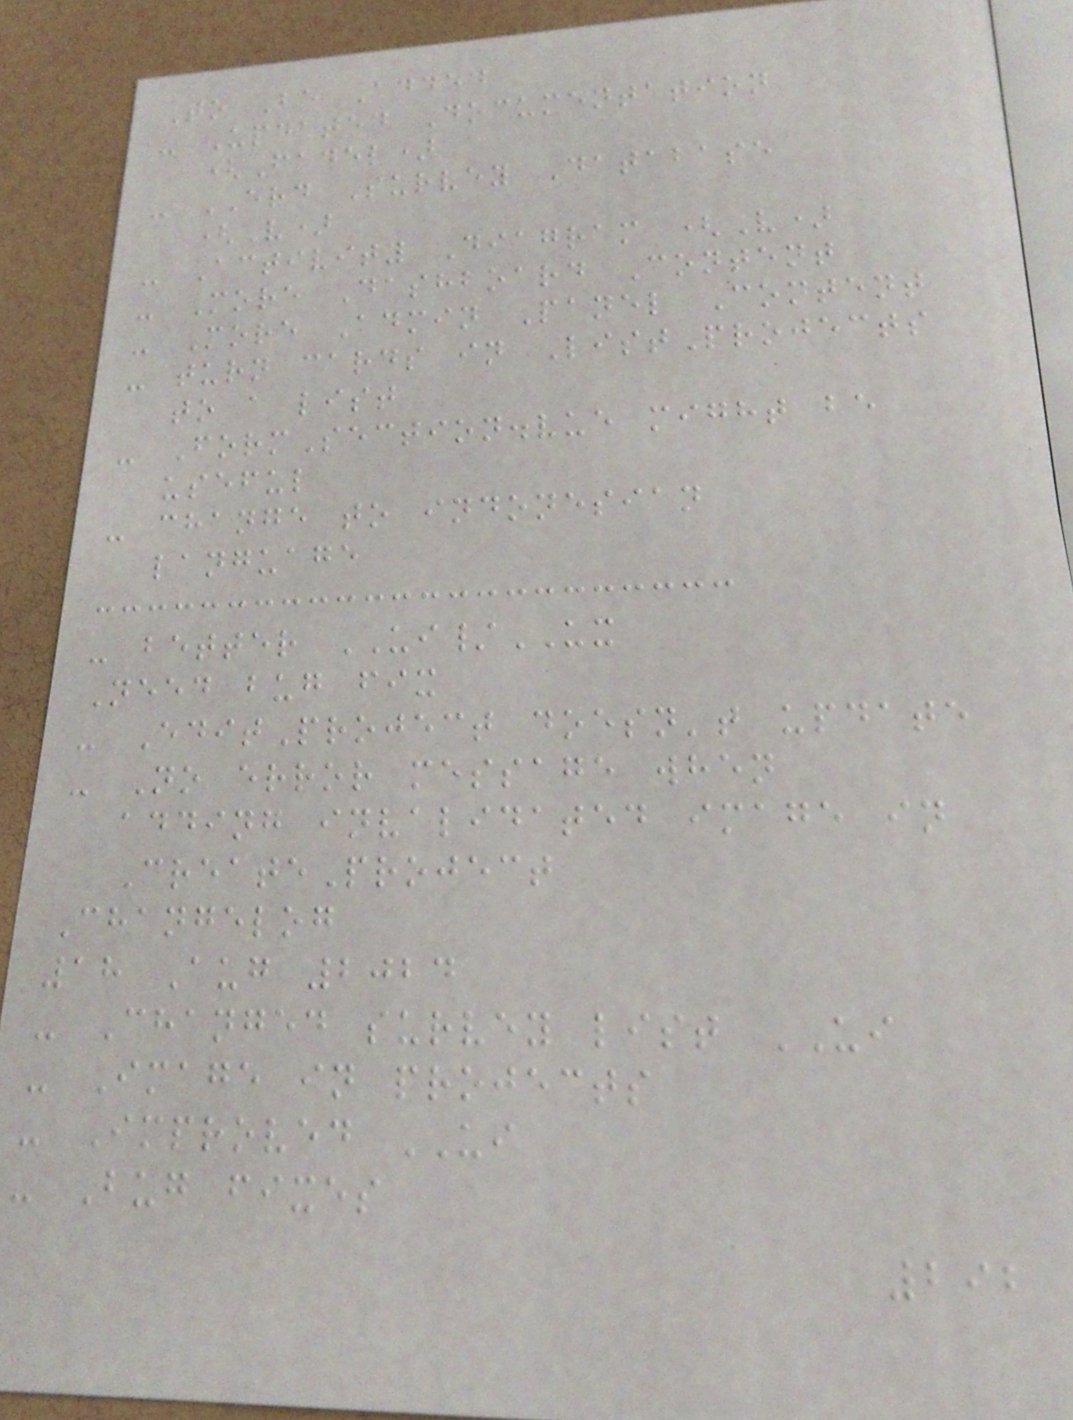To Be Added
- Updated Documentation
(Fadel)
- ERD Survey Database
(V)
- Activity Diagram (V)
- More Dashboard Content
- More Admin Panel Content
- turn cards in ListProjects
to a list
- FormSection.vue might be
useful
- change to indonesian
language
- better UI/UX
Need bug fix
- EditProject doesn't update
- No error message when
adding invalidated image in
CreateProject
Changelog
18 Aug 2024
- Changed survey list UI
- Image in projects
- Improved UI
- Bug fixes
292
